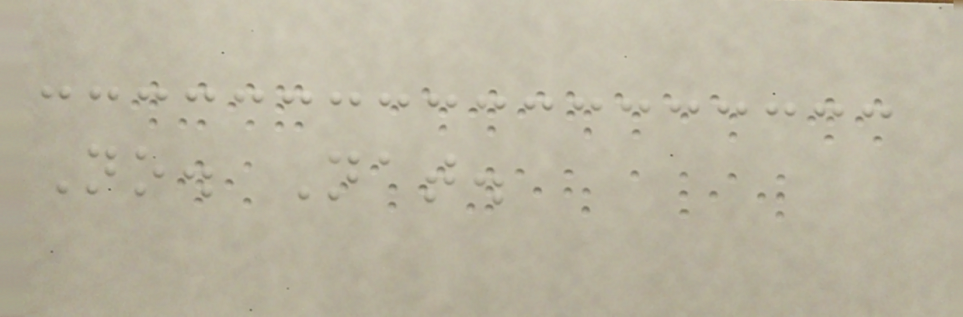No. Nat.
